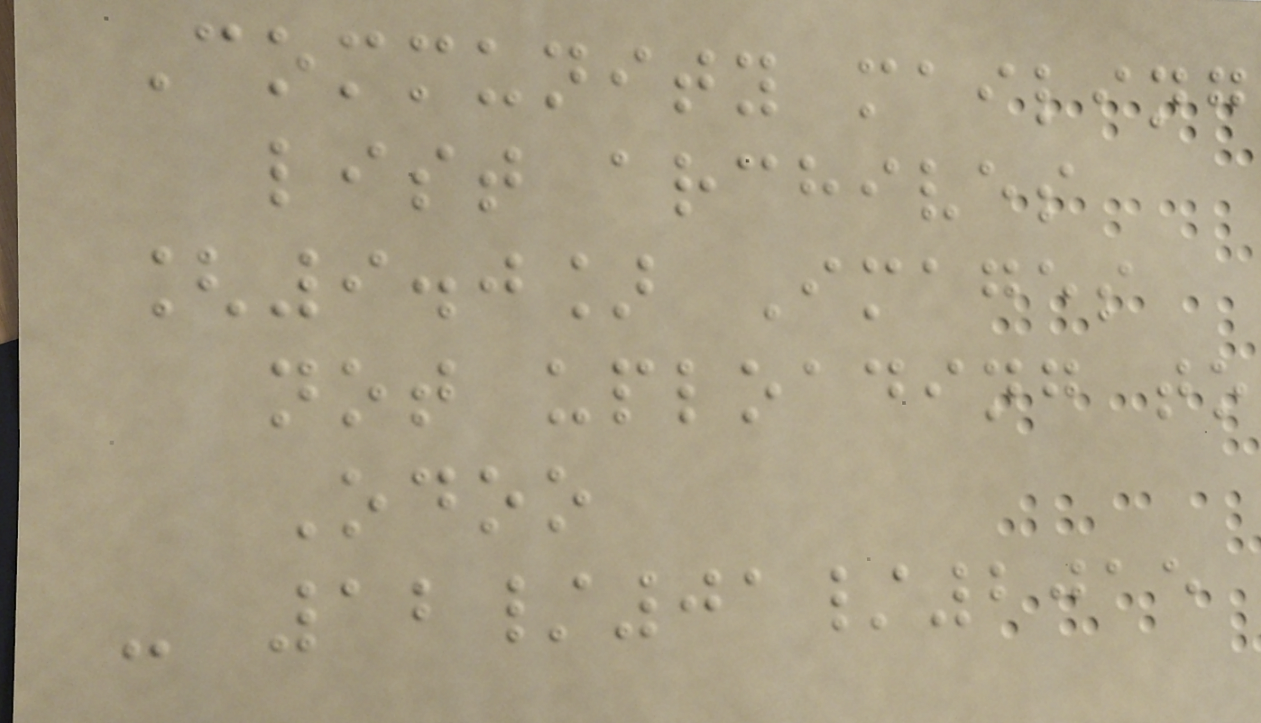Community mailing
list archives
[9.0] Images
not uploading to
Odoo
- 12/01/2015
